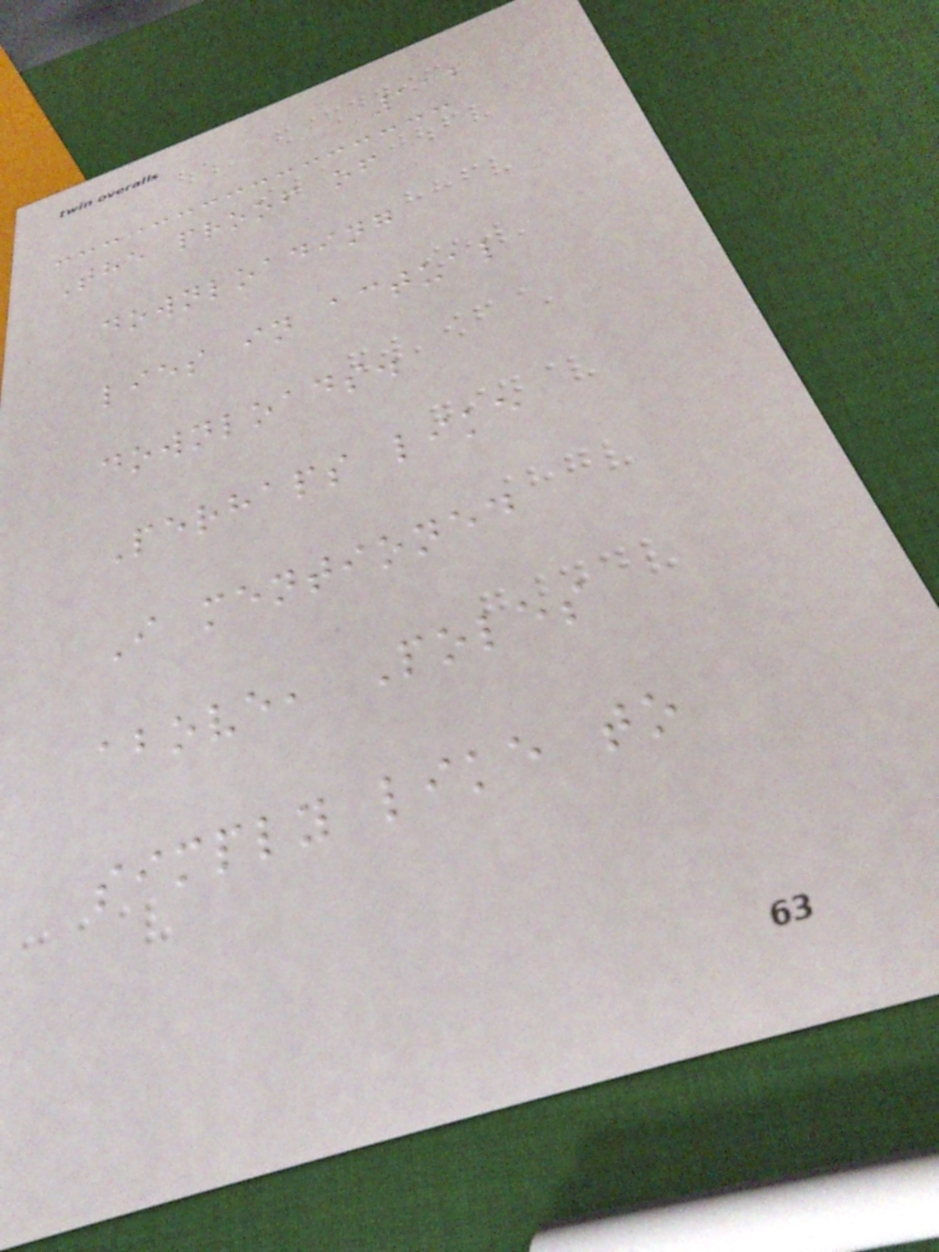112
The proof of
downloading
lies in actual
downloads.
Perhaps like
I mentioned
above, Poles
simply like to
